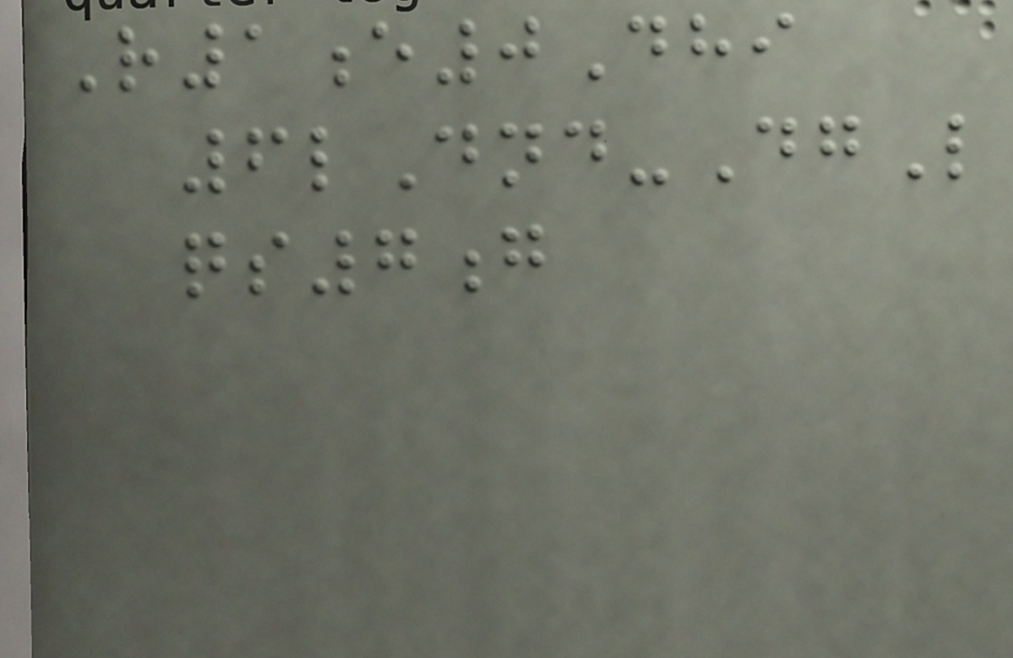R1e0Dhi
6lDnd-DgL
qs7g
